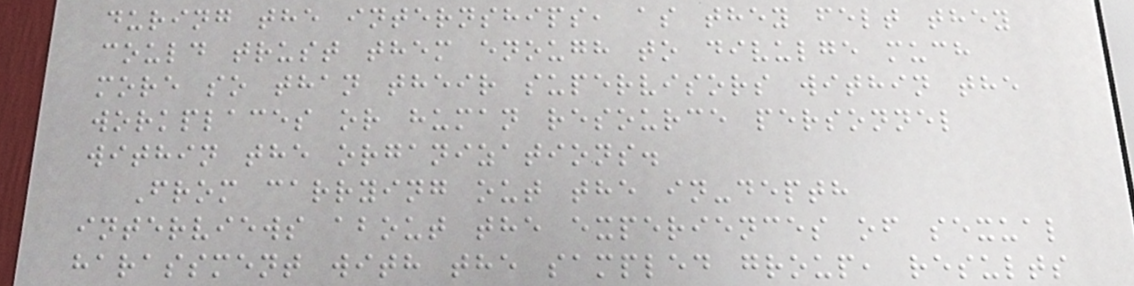during the internships, as they felt they
could trust them enough to divulge much
more so than their supervisors within the
workplaces or human resource personnel
within the organizations.
From carrying out the in-depth
interviews about the experiences of sexual
harassment with the sampled group, results
